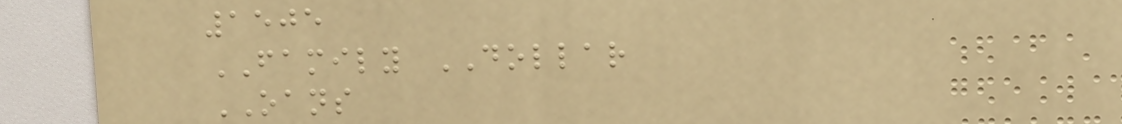1505
FAMILY DOLLAR
OANS
